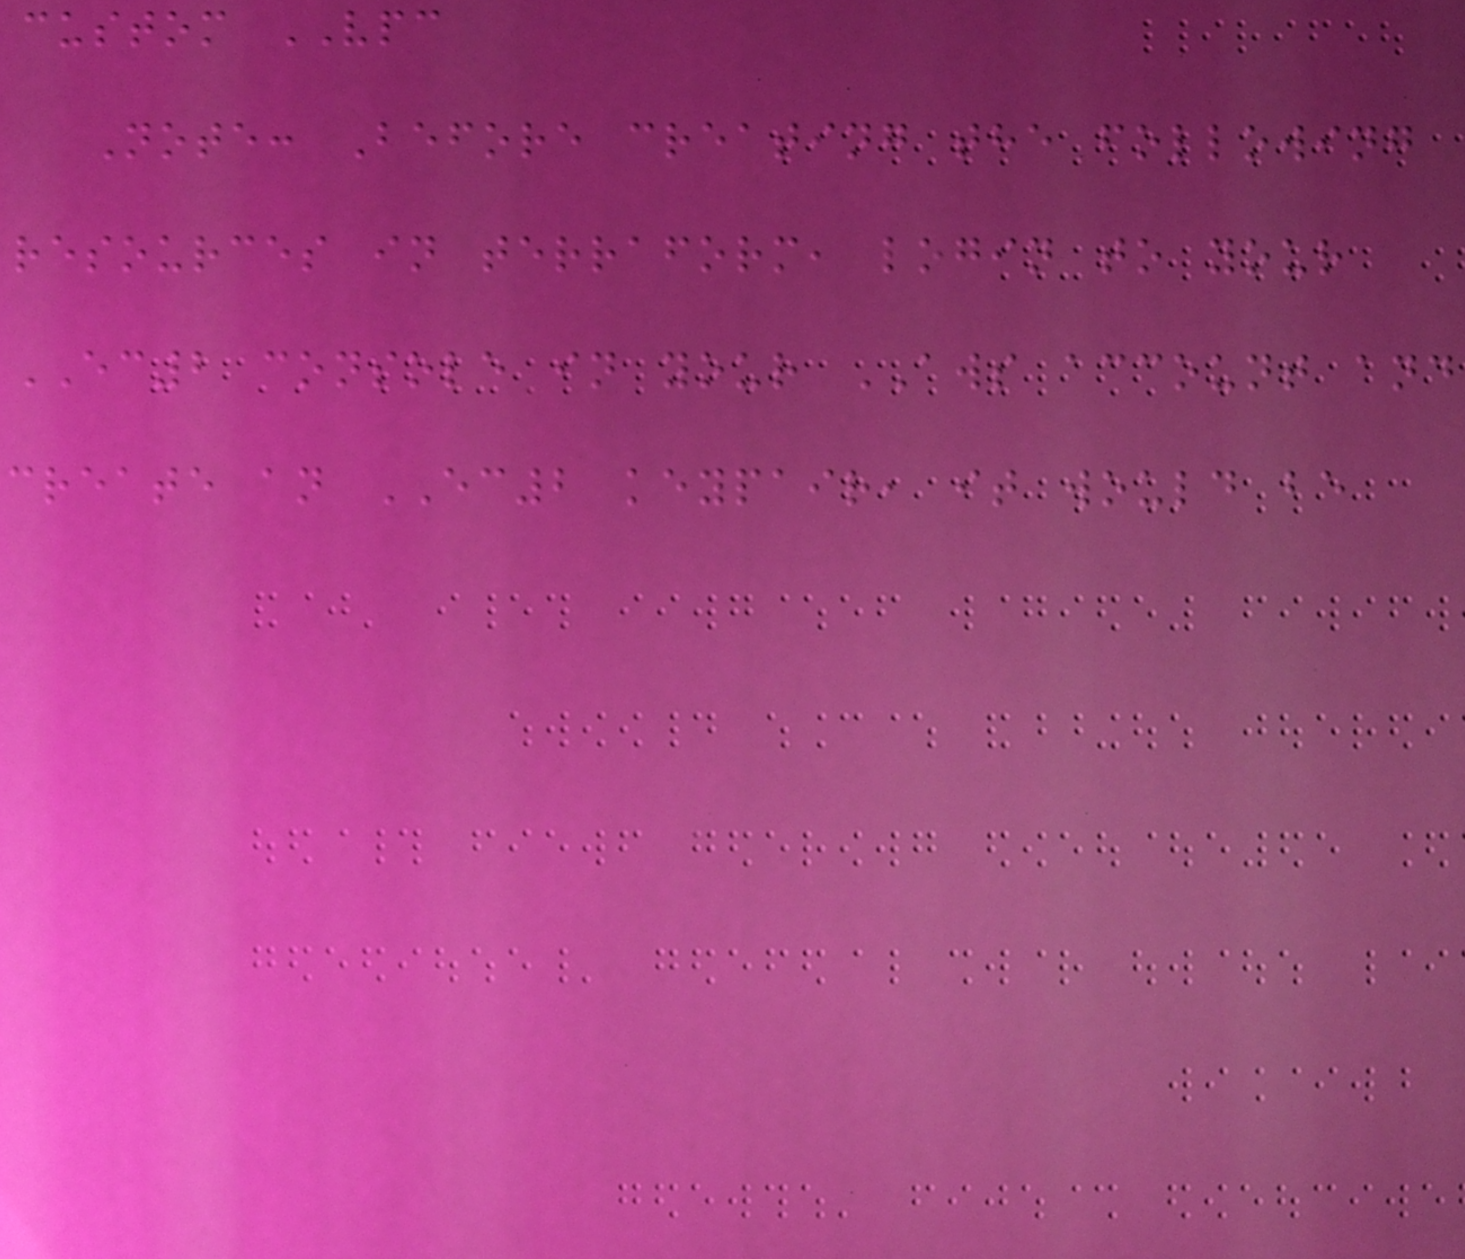custom VPC
Note: Before creating the following
resources in terraform, login to your
EC2 console in your AWS account and
create an EC2 keypair, it would be
